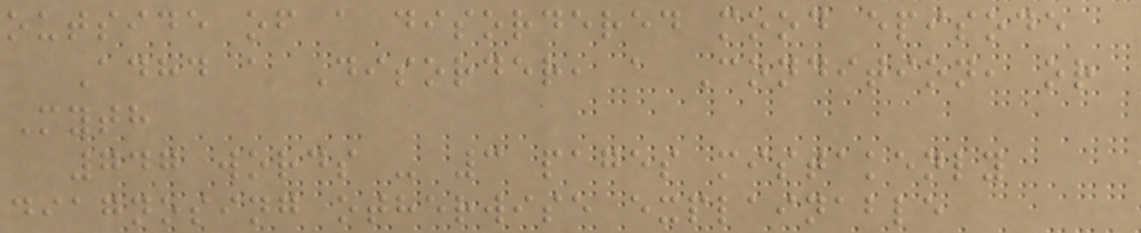outside of a disordered mood episode
Adhd a Disorder, a Condition, or
Myth
747 words - 3 pages mistakenly
diagnosing otherwise explainable
